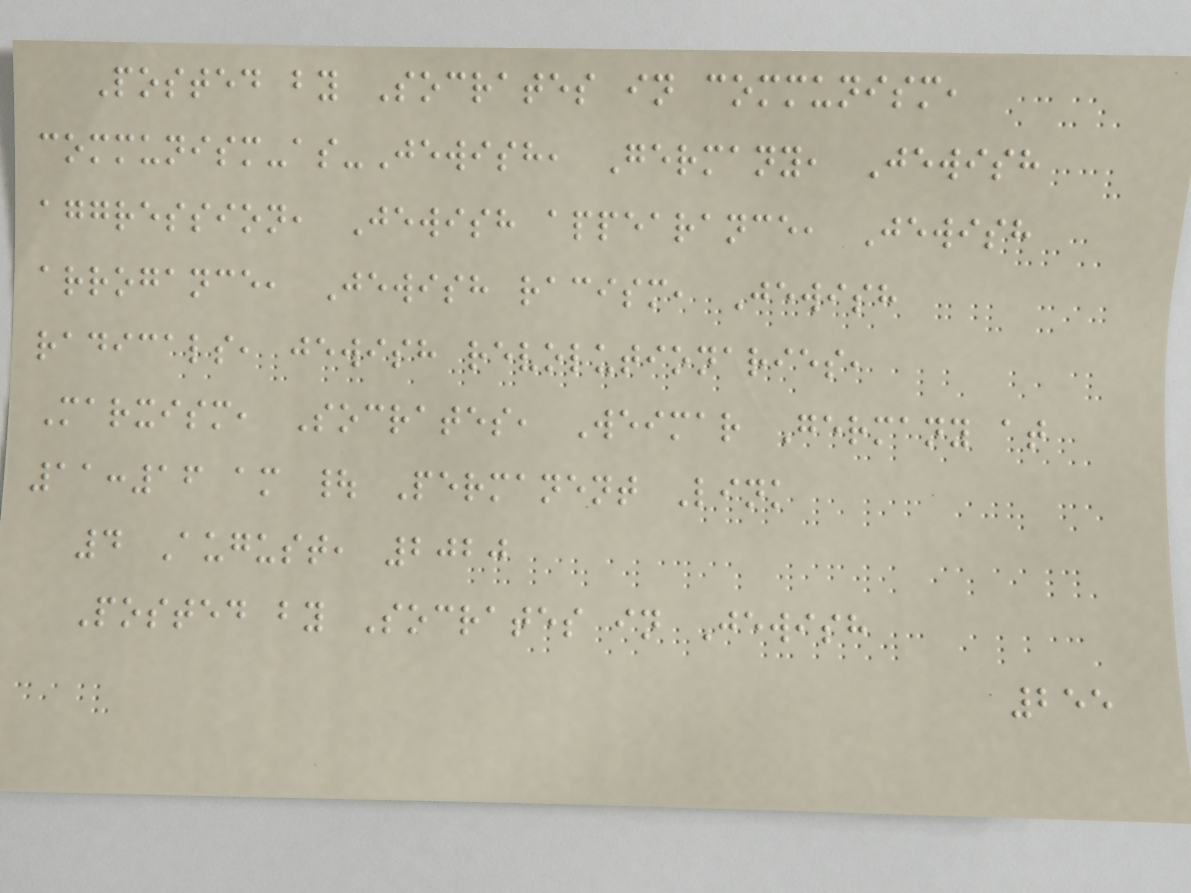Posted by Socrates in communism,
communism-as-Jewish, Germany, Jewish
aggression, Jewish appearance, Jewish
arrogance, Jewish racism, Jewish
radicals, jewish revolutionaries,
Marxism, Socrates, Weimar Germany at
11:16 am | Permanent Link
4 August, 2020
Posted by Socrates in Jewish
255
